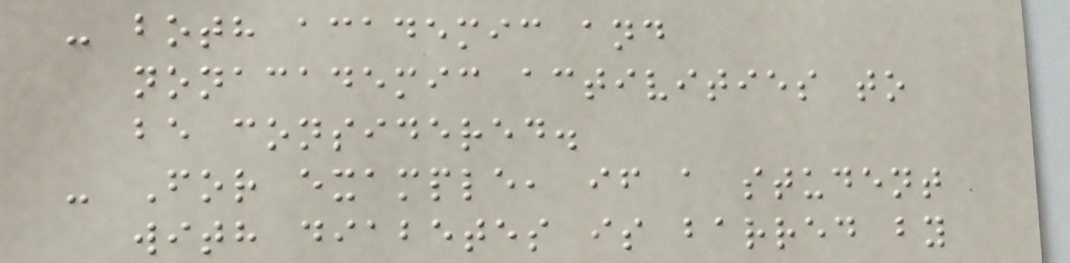- both academic and
nonacademic activities to
be considered.
- For example, if a student
with diabetes is barred by
